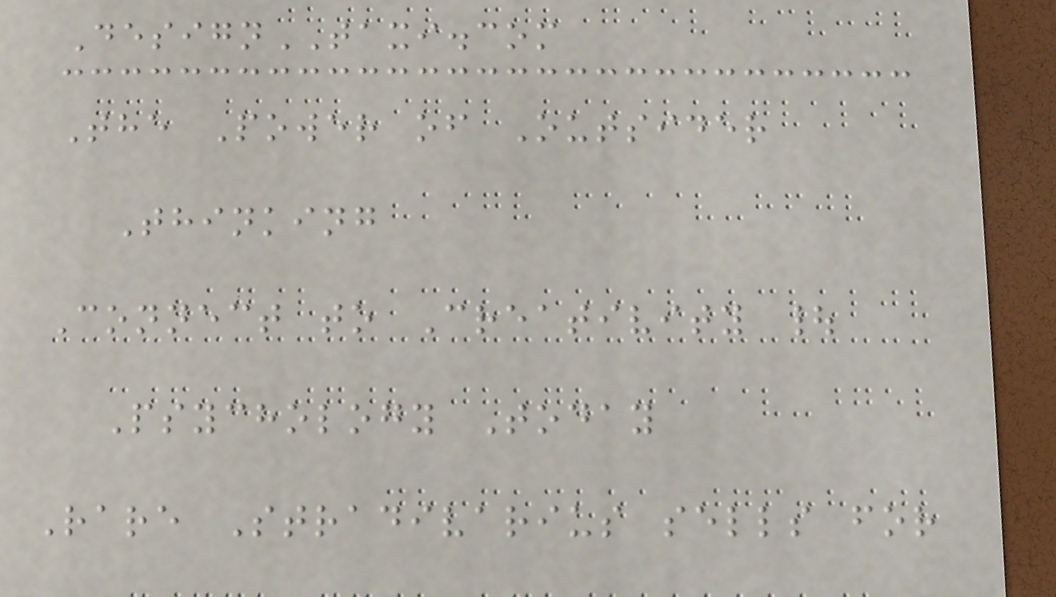DesignTAXI.com
The Power of Outsider
Thinking
Connect to Creativity |
Psychology Today
Rare Stradivarius sells for
